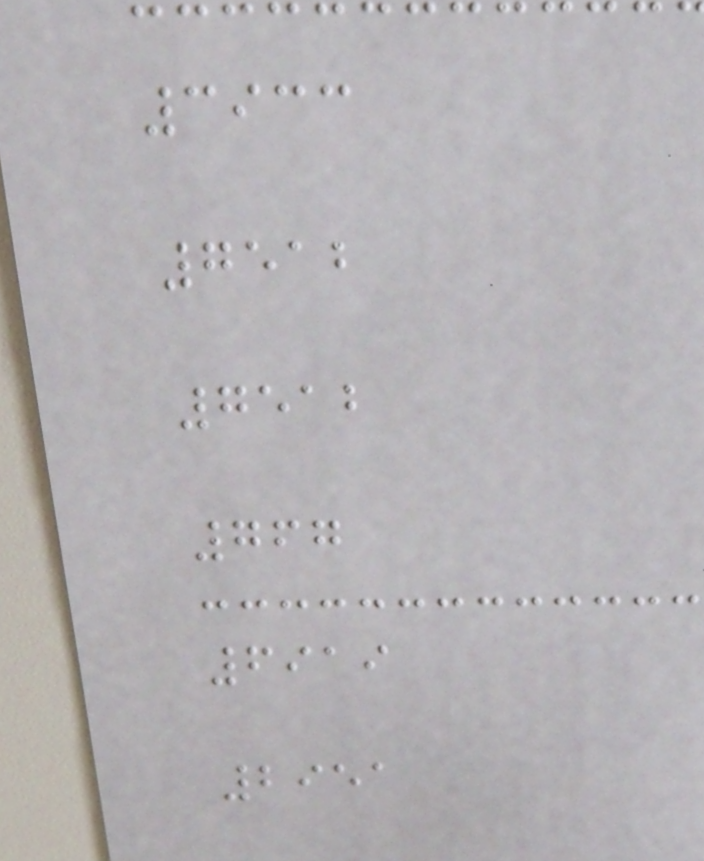3933
7512
7512
767
6919
2951
